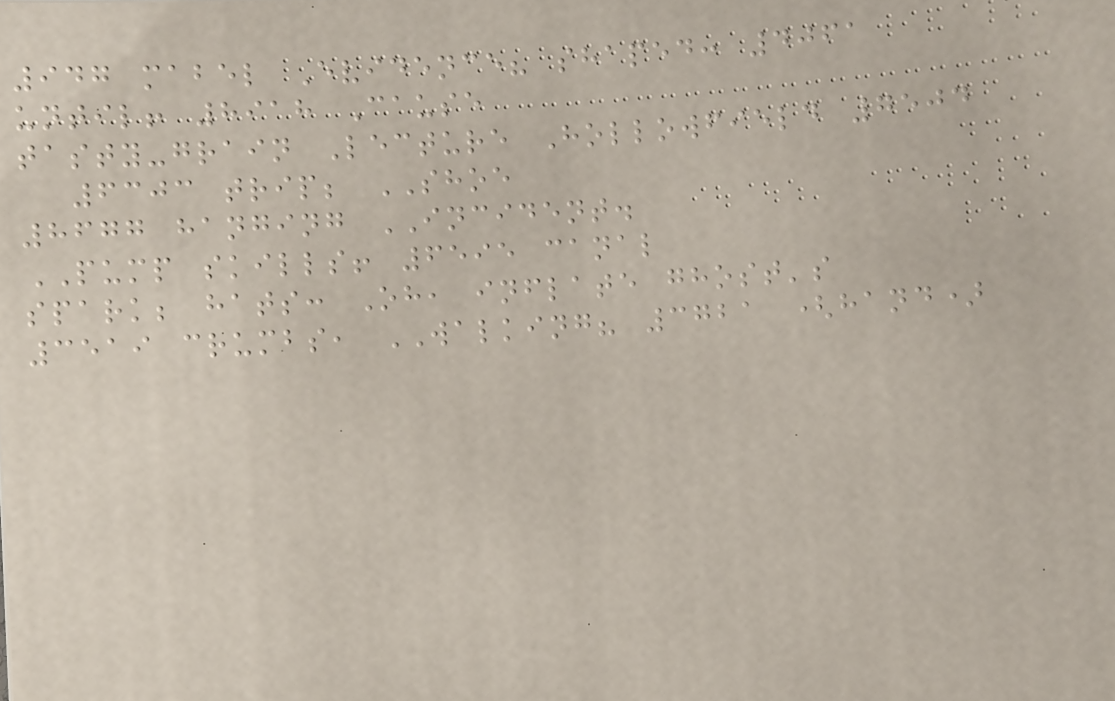947 mabel Evidence? shaped: 4061
until! 8918 Cause
tasty-grain Lecture Hollowfield 7504
6303 trip; SHOE
8677 hanging INCIDENT.
PUMP skills! 6595 canal
spark; hats: Oh, inflate ghost's
3519 crumbs, WALKING? 3721 (hand)
